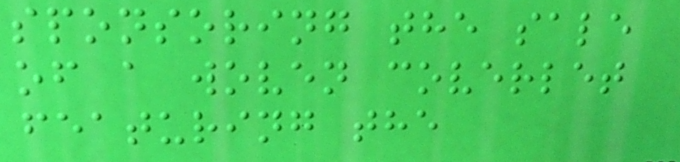sponsoring the sale
of a woven coverlet
featuring the
